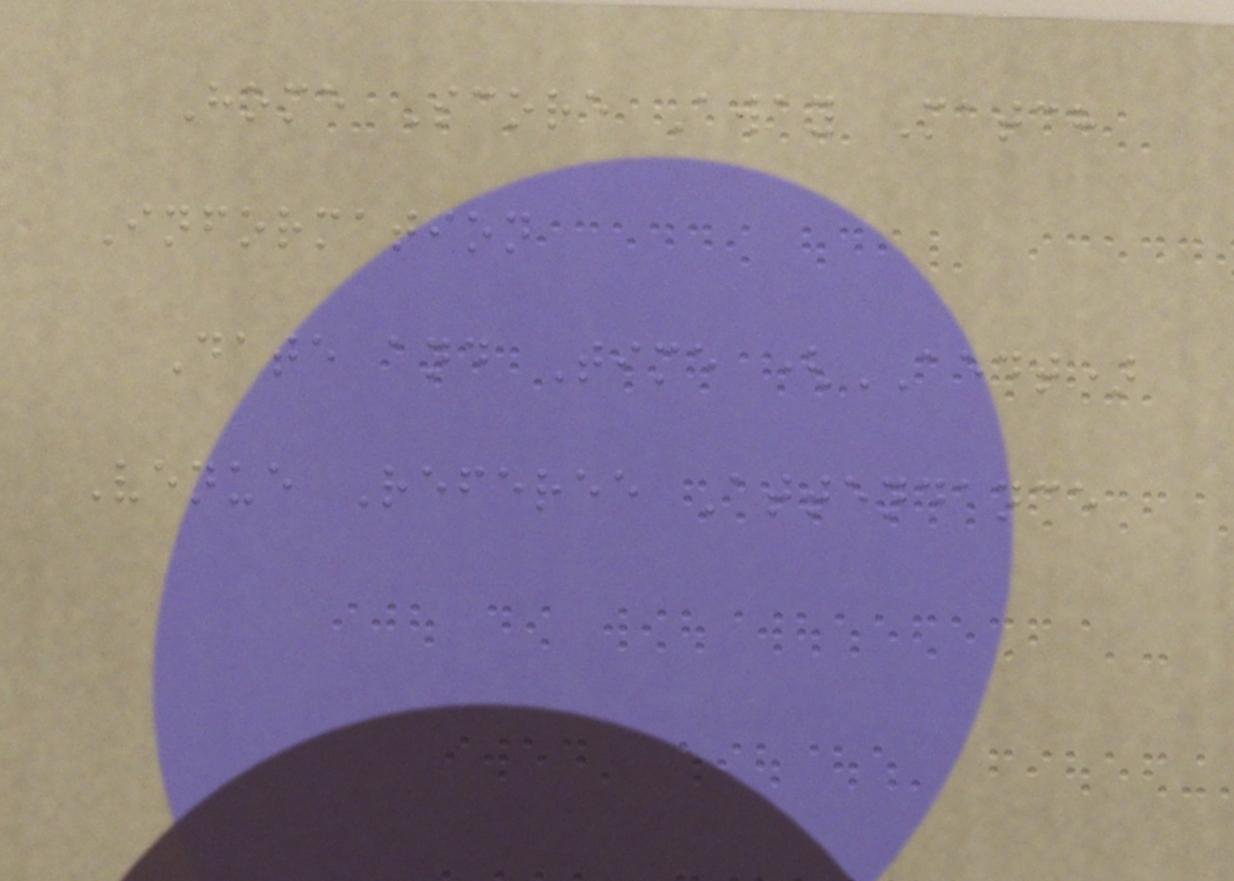Home Score Away Match
Information
Date and Time (AEDT)
Venue Referee Attendance
